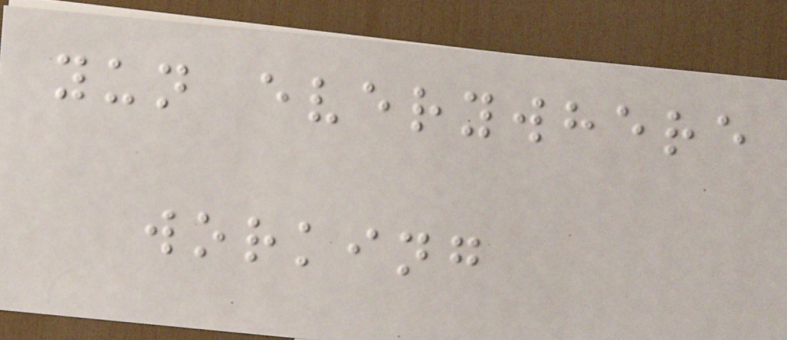yun everywhere
working
